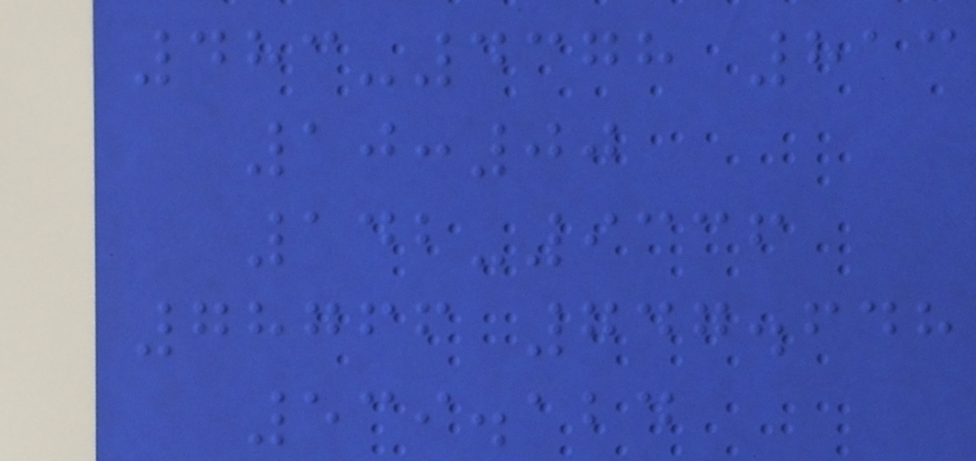483-4378 813
10:00
142-9336
78766 747.648
539.124
